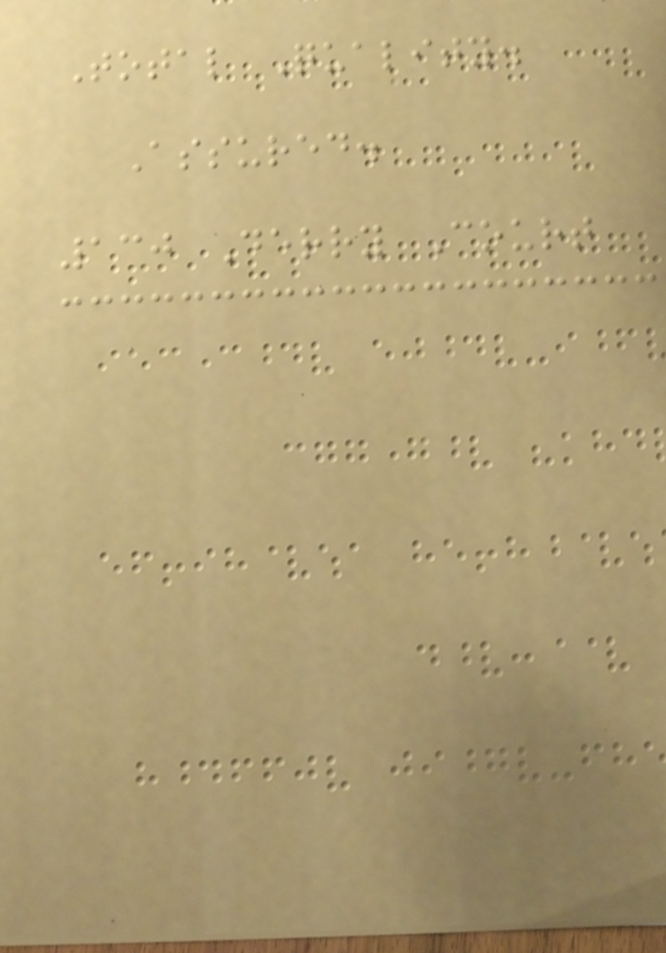Total Quality.
Assured.
130 Derry Court
